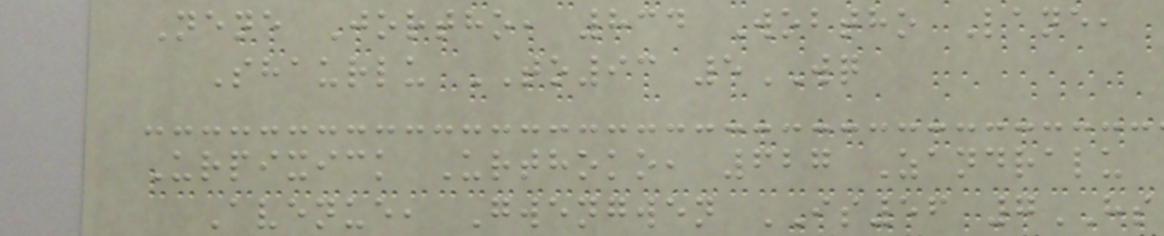Nene Jortho, 834 Wobtho Lane,
Shaurlu TO93 5WQ
Urpixick Urthoko, 627 Zandralu
Avenue, Gwengwen IS56 7HS
